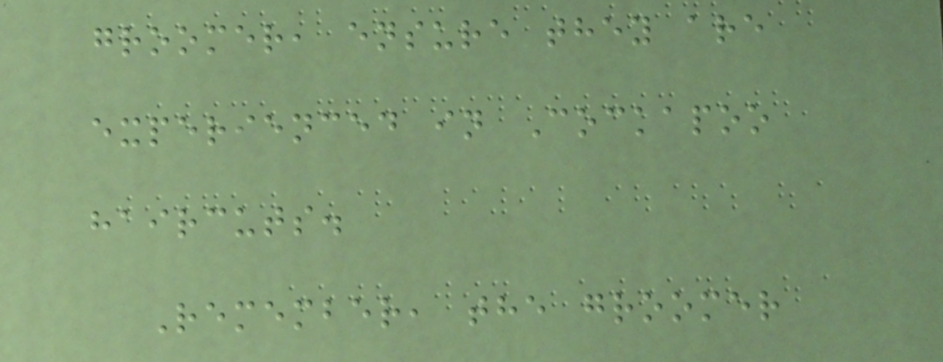groomer, ensure they are
experienced in Cockapoo
haircuts.
Remember, the groomer
